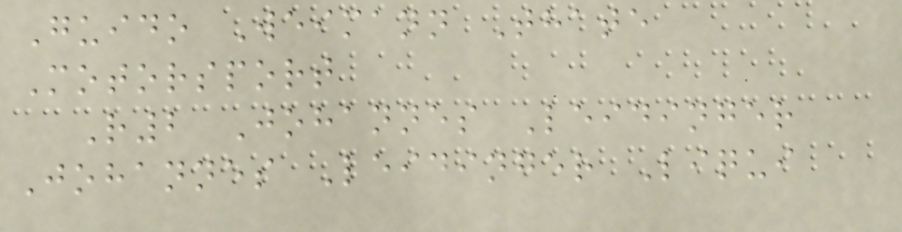Guido Weimann Thate
Motorsport
R2 Johannes Leidinger
Johannes Leidinger Liqui
